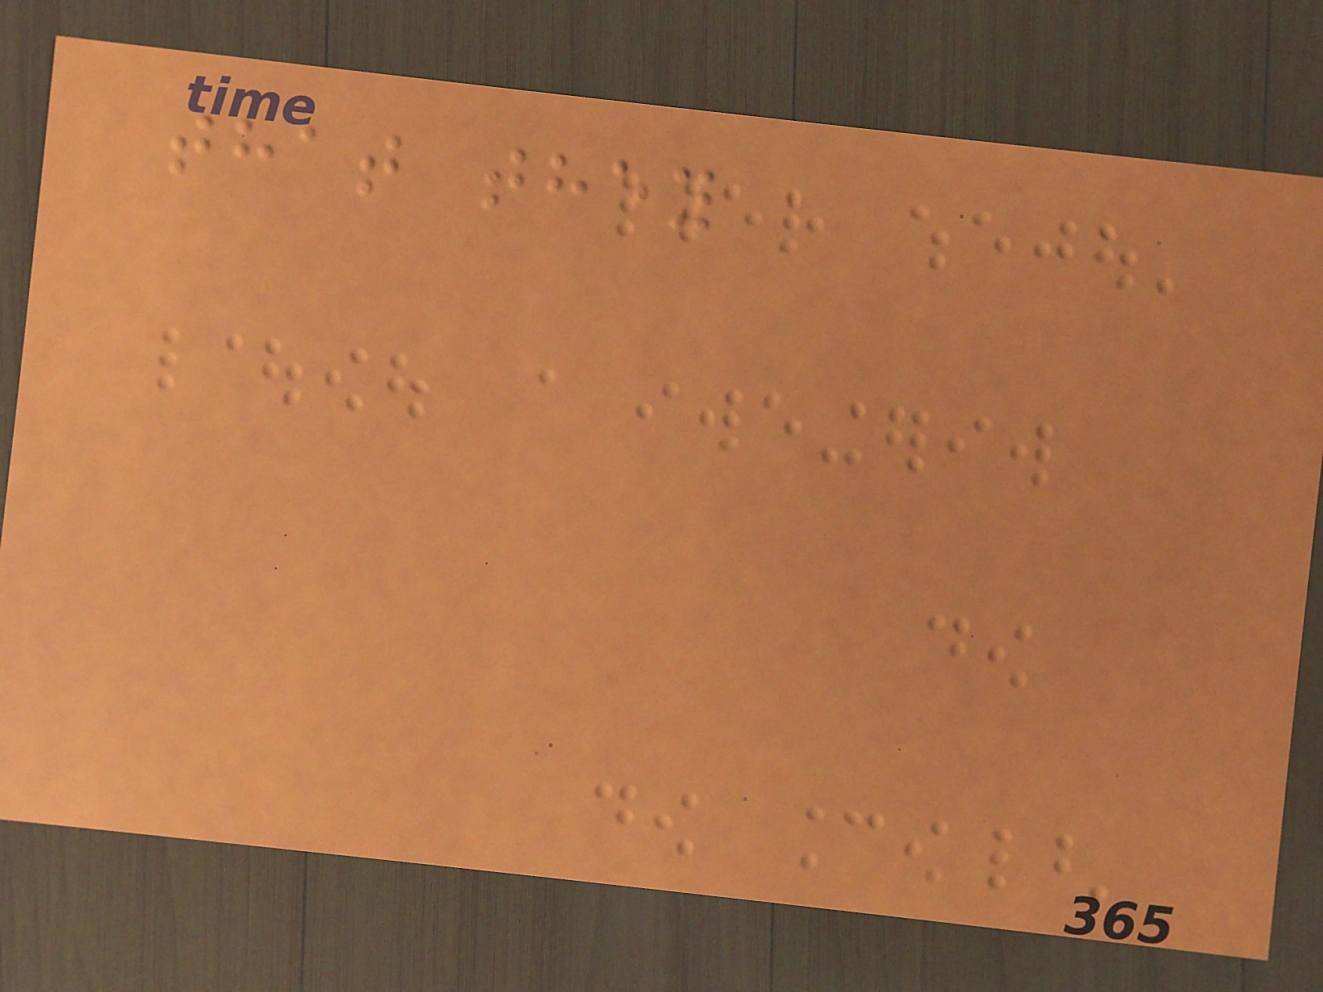that they
